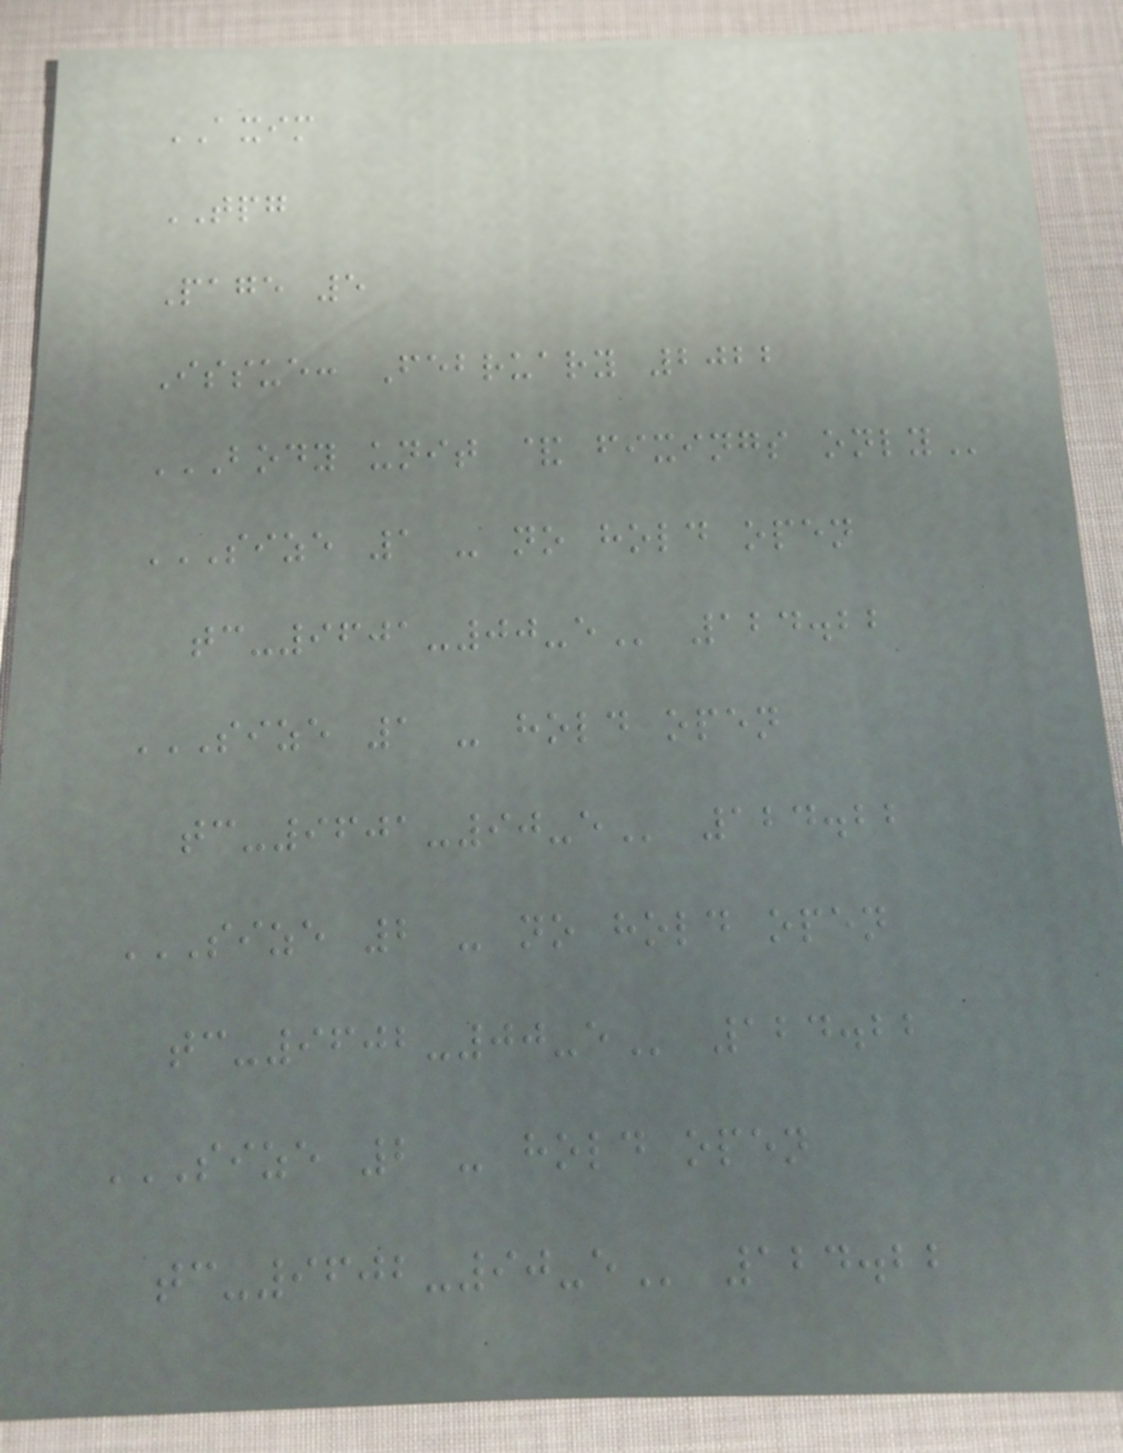AXIM
TPG
Page 5
Issue: February 2022
BODY UNIT & FIXINGS ONLY
SIZE 1 - NO HOLD OPEN
TC-9601-00-E 124.22
SIZE 1 - HOLD OPEN
TC-9601-90-E 124.22
SIZE 2 - NO HOLD OPEN
TC-9602-00-E 124.22
SIZE 2 - HOLD OPEN
TC-9602-90-E 124.22
